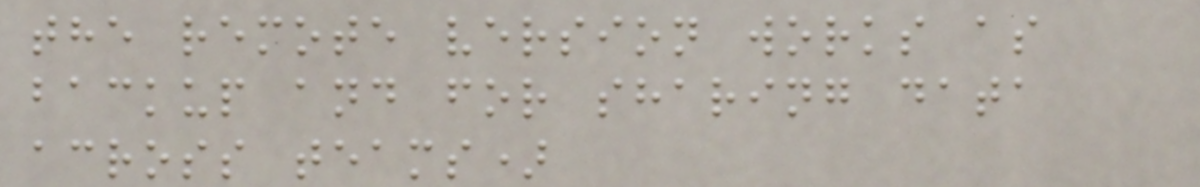the remote version works as
backup and for sharing data
across teams)
